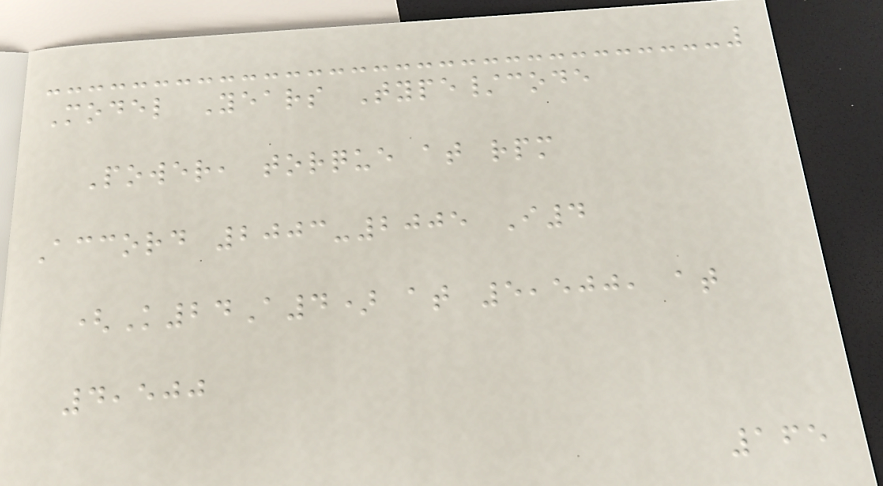Model Years Type/code
Power, torque at rpm
Accord 2003-2005 I4
(K24A4) at 5,500, at
4,500
165
